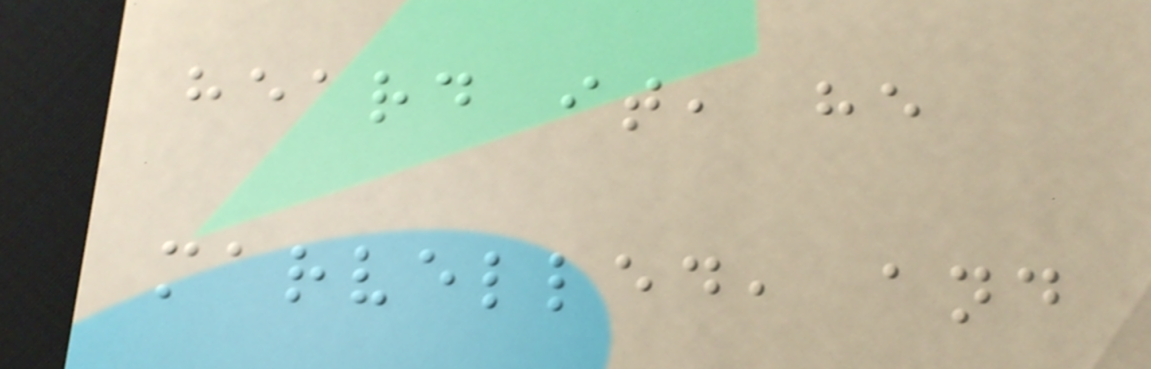heard it, he
marvelled, and
